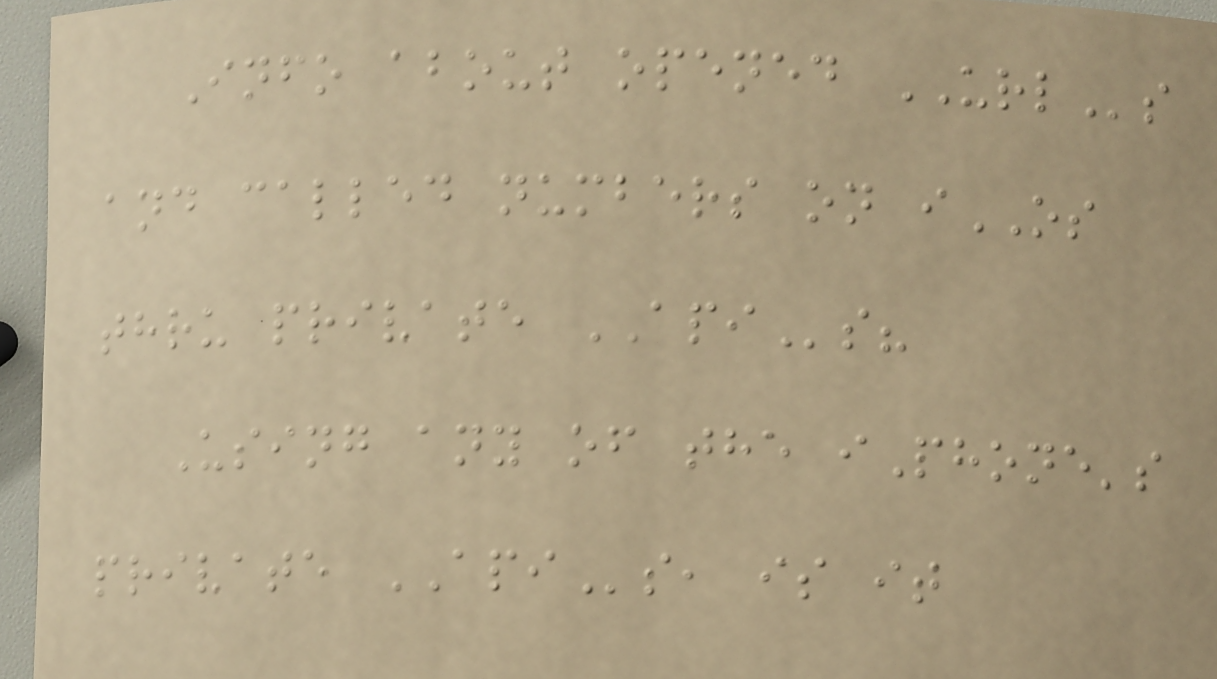Info about opened URLs
and called numbers on iOS
thru private APIs?
Using any of the iPhone's
private APIs, is it
